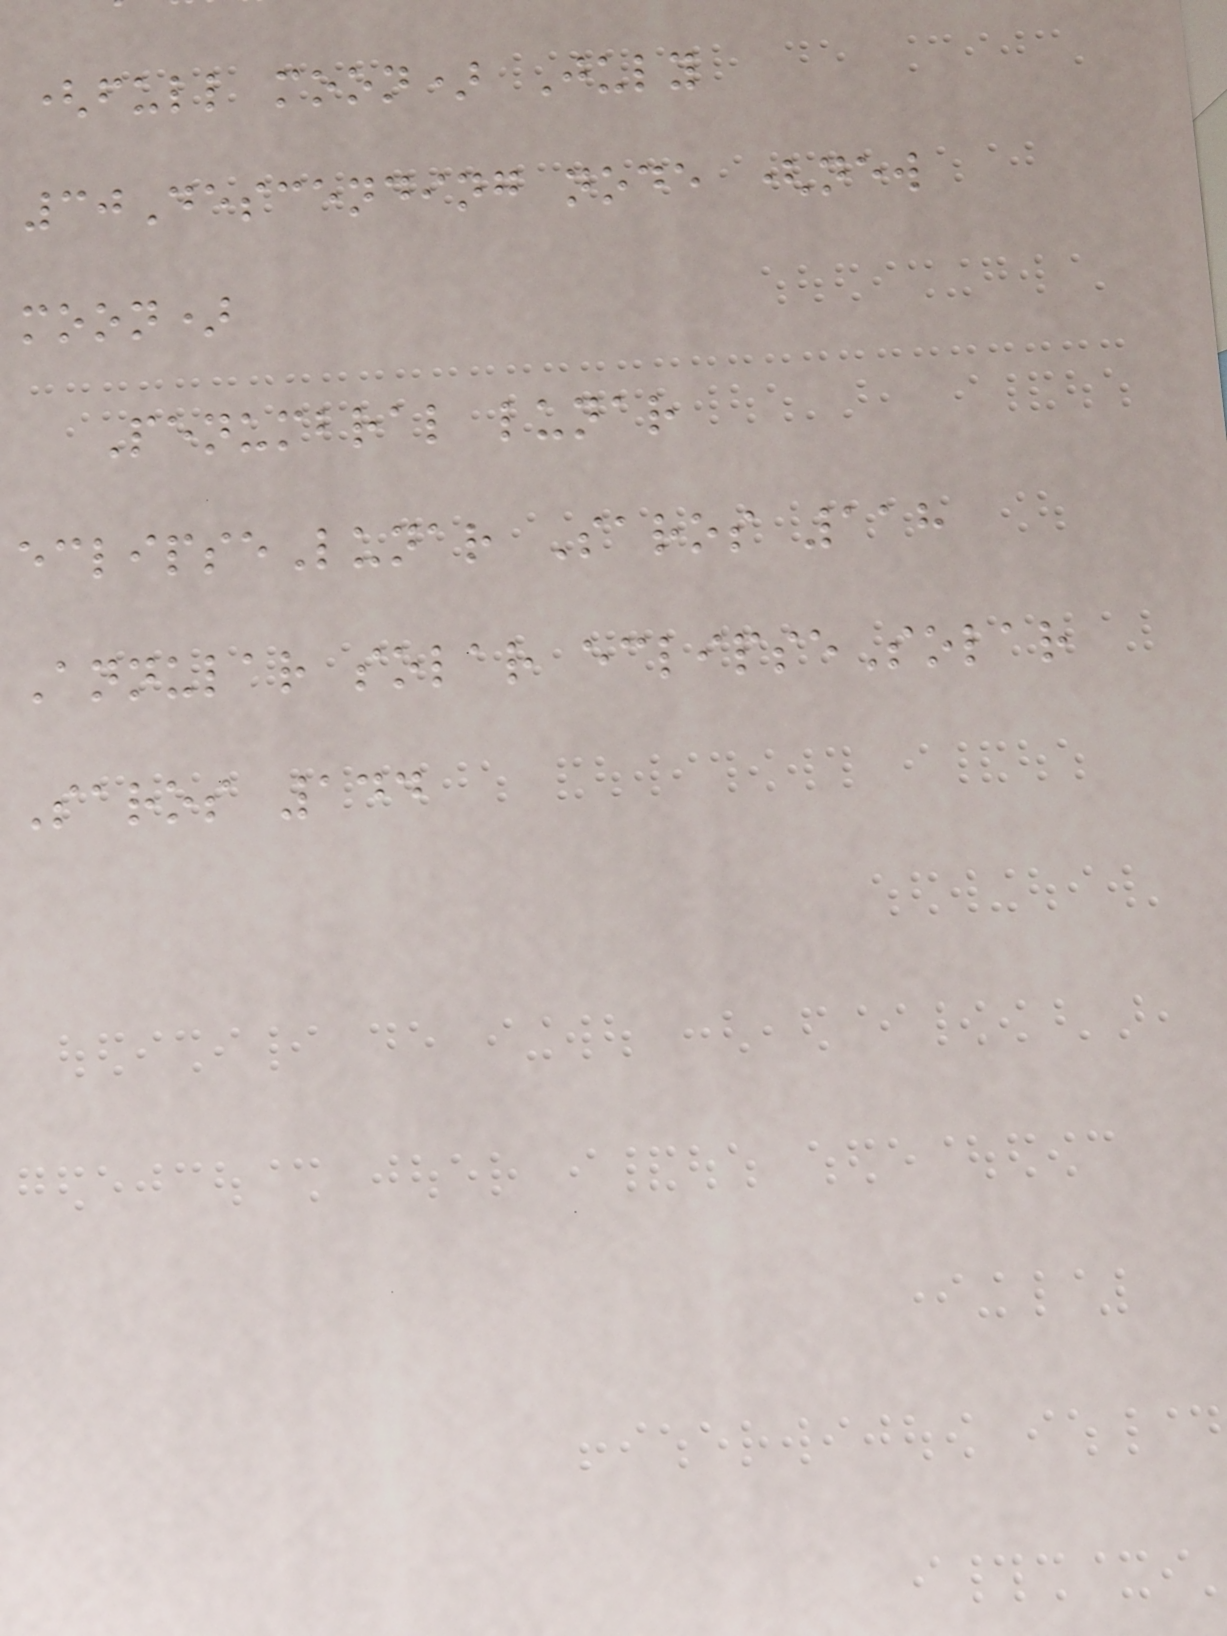(full moon) July
30Descending node (new
moon)
Penumbral lunar
eclipseLunar Saros 118
Annular solar eclipseSolar
Saros 144
